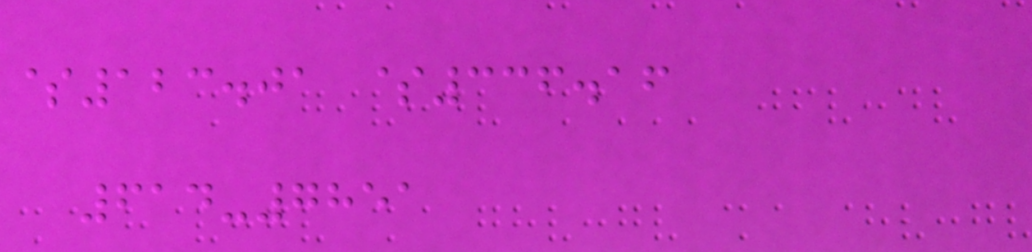$123.01 $336.16
614-7851
